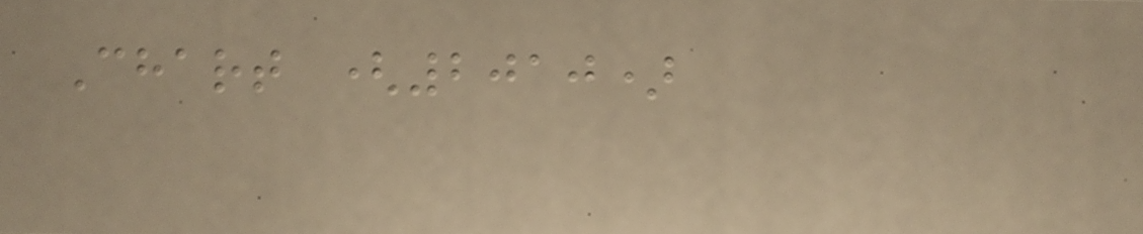Chart (2010)
